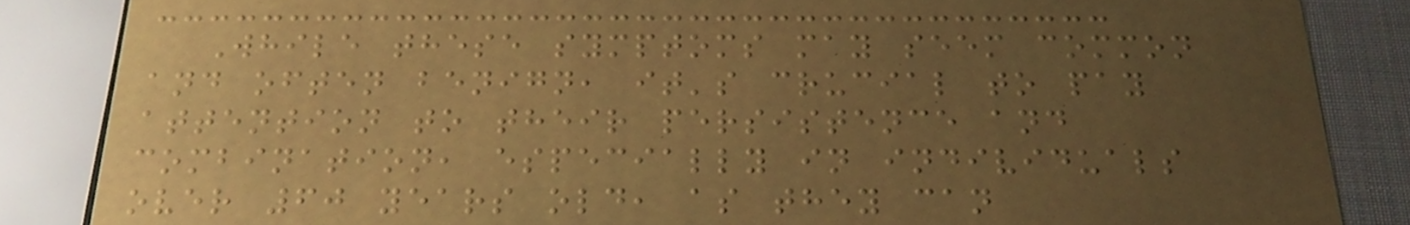While these symptoms may seem common
and often benign, it's crucial to pay
attention to their persistence and
combination, especially in individuals
over 60 years old, as they can
